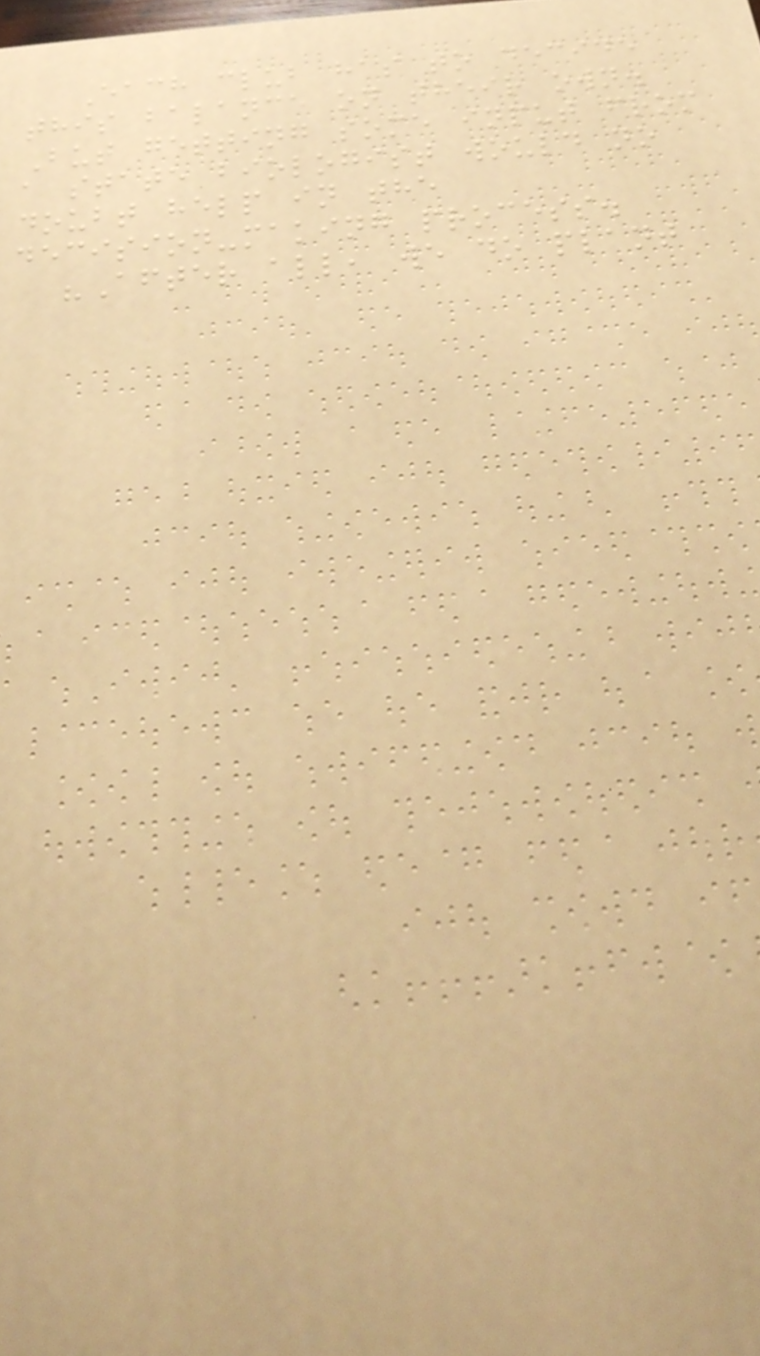Each club has to decide
this balance on their own.
But getting some input from
a state biologist would no
doubt help in the
decision-making process.
"After all, we do plant
